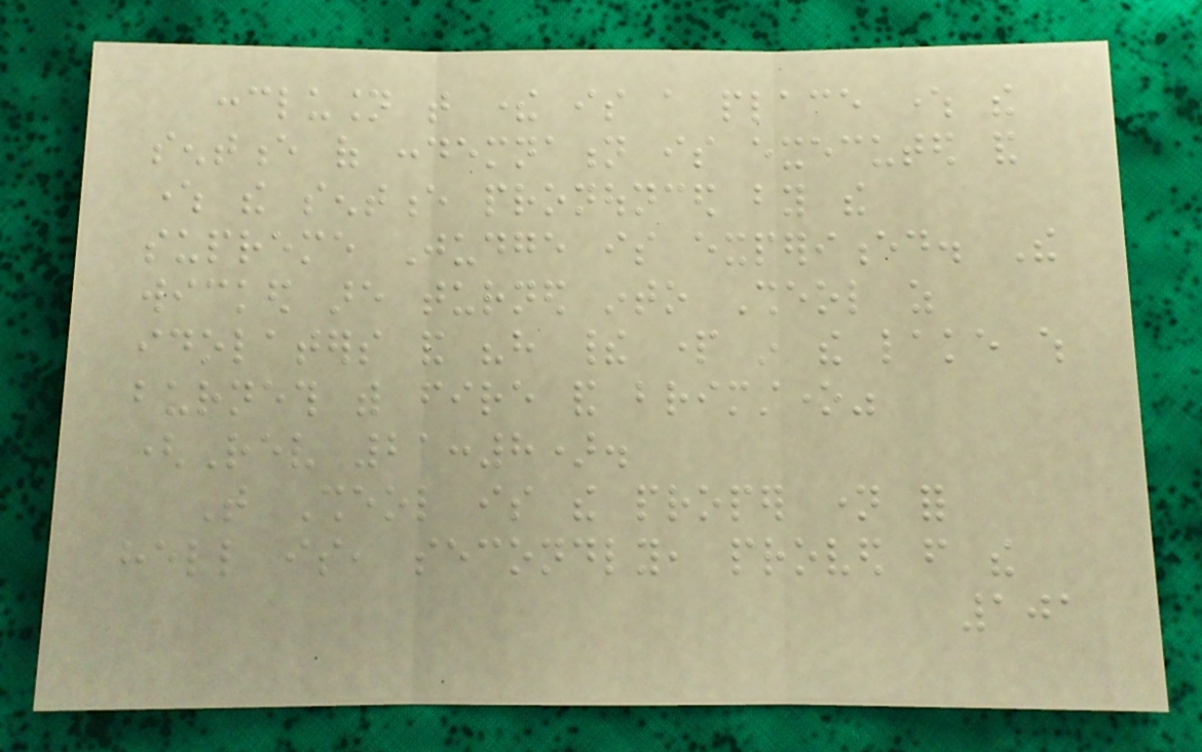conclusion that there is a place where the
sentence of condemnation is executed and
where the sentence pronounced by the
supreme Judge is experienced. The
wicked are turned into Sheol as
idolaters and "have their part in the lake which
burneth with fire and brimstone"
(Rev 21:8).
That Sheol is the proper name for
hell is, secondly, proved from the
101
